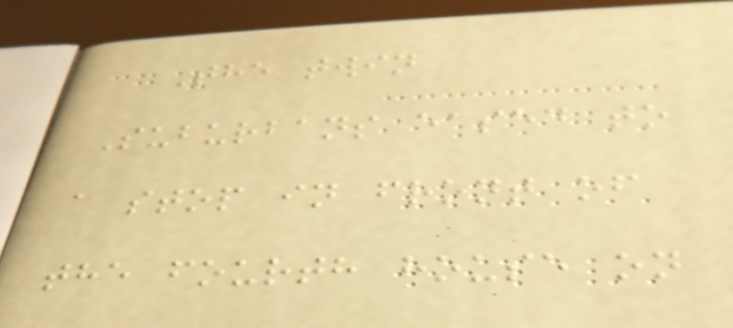The twin
Suburbans eased to
a stop in front of
the fourth house on
